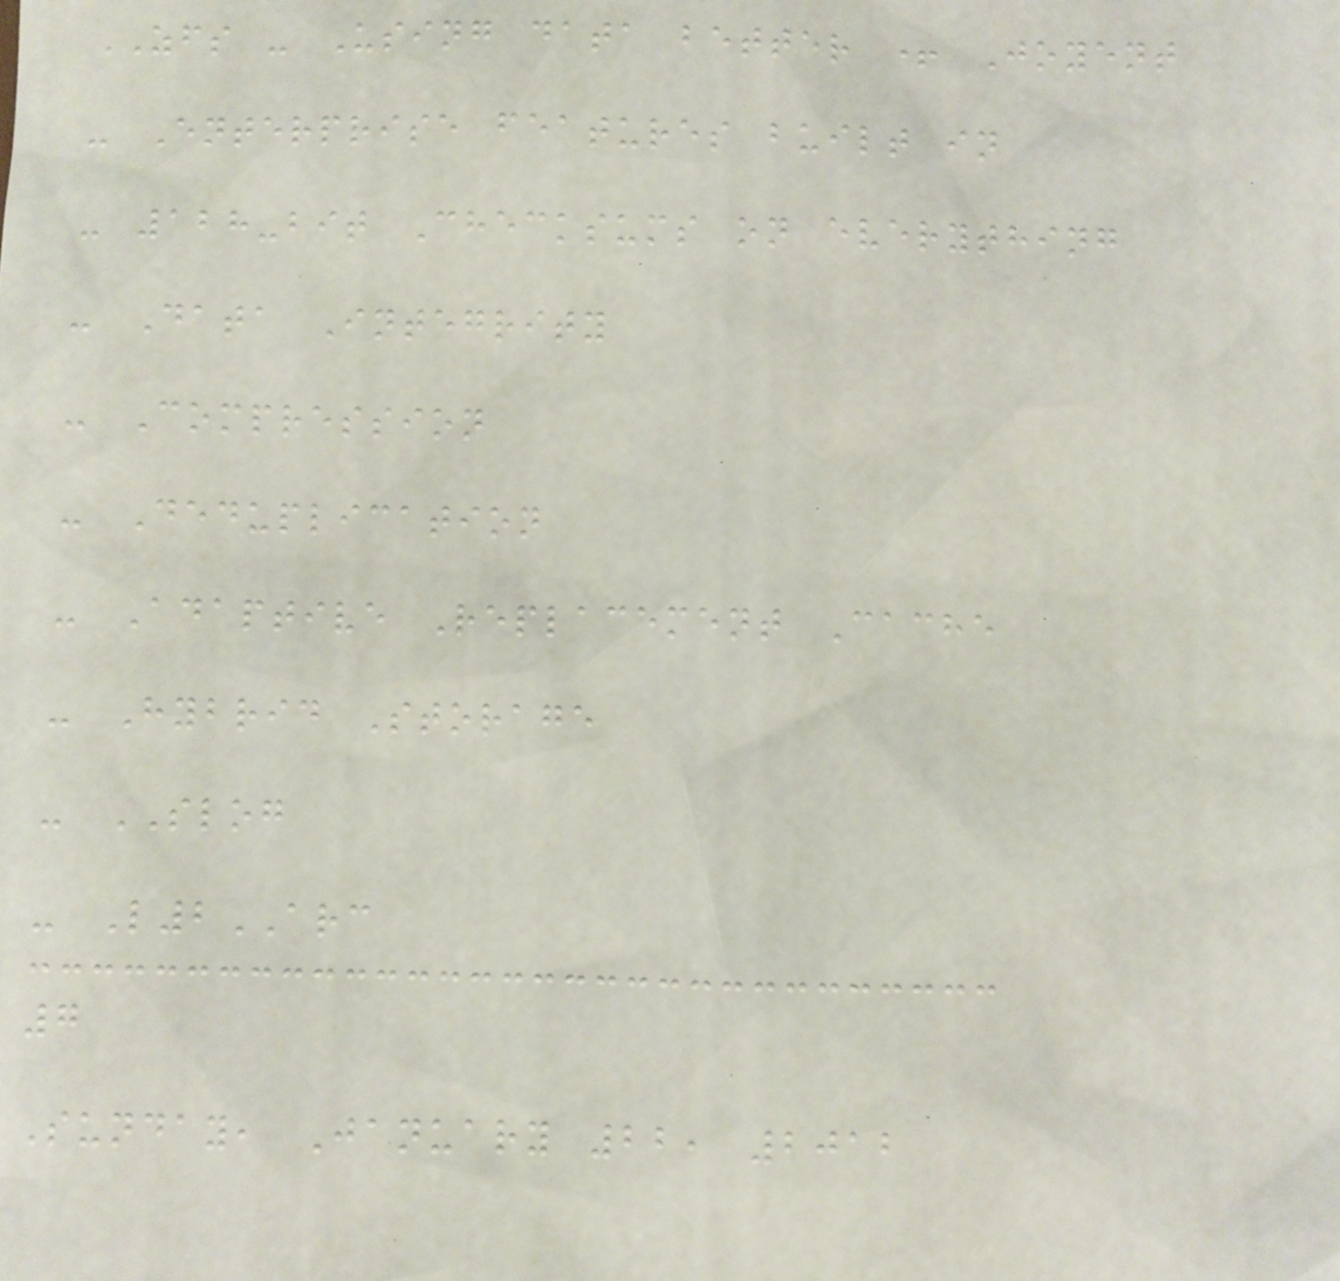ZFS - Using data better + Joyent
- Enterprise features built in
- 128-bit Checksums on everything
- Data Integrity
- Compression
- Deduplication
- Adaptive Replacement Cache
- Hybrid Storage
- SLOG
- L2ARC
7
Sunday, January 22, 2012
